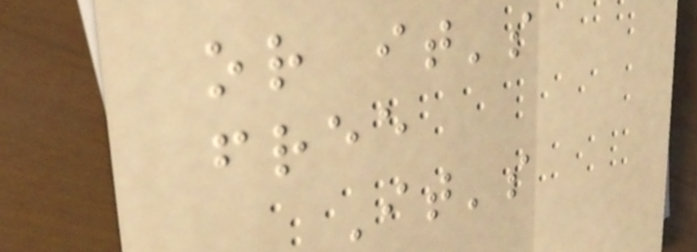or it's
free
It's
